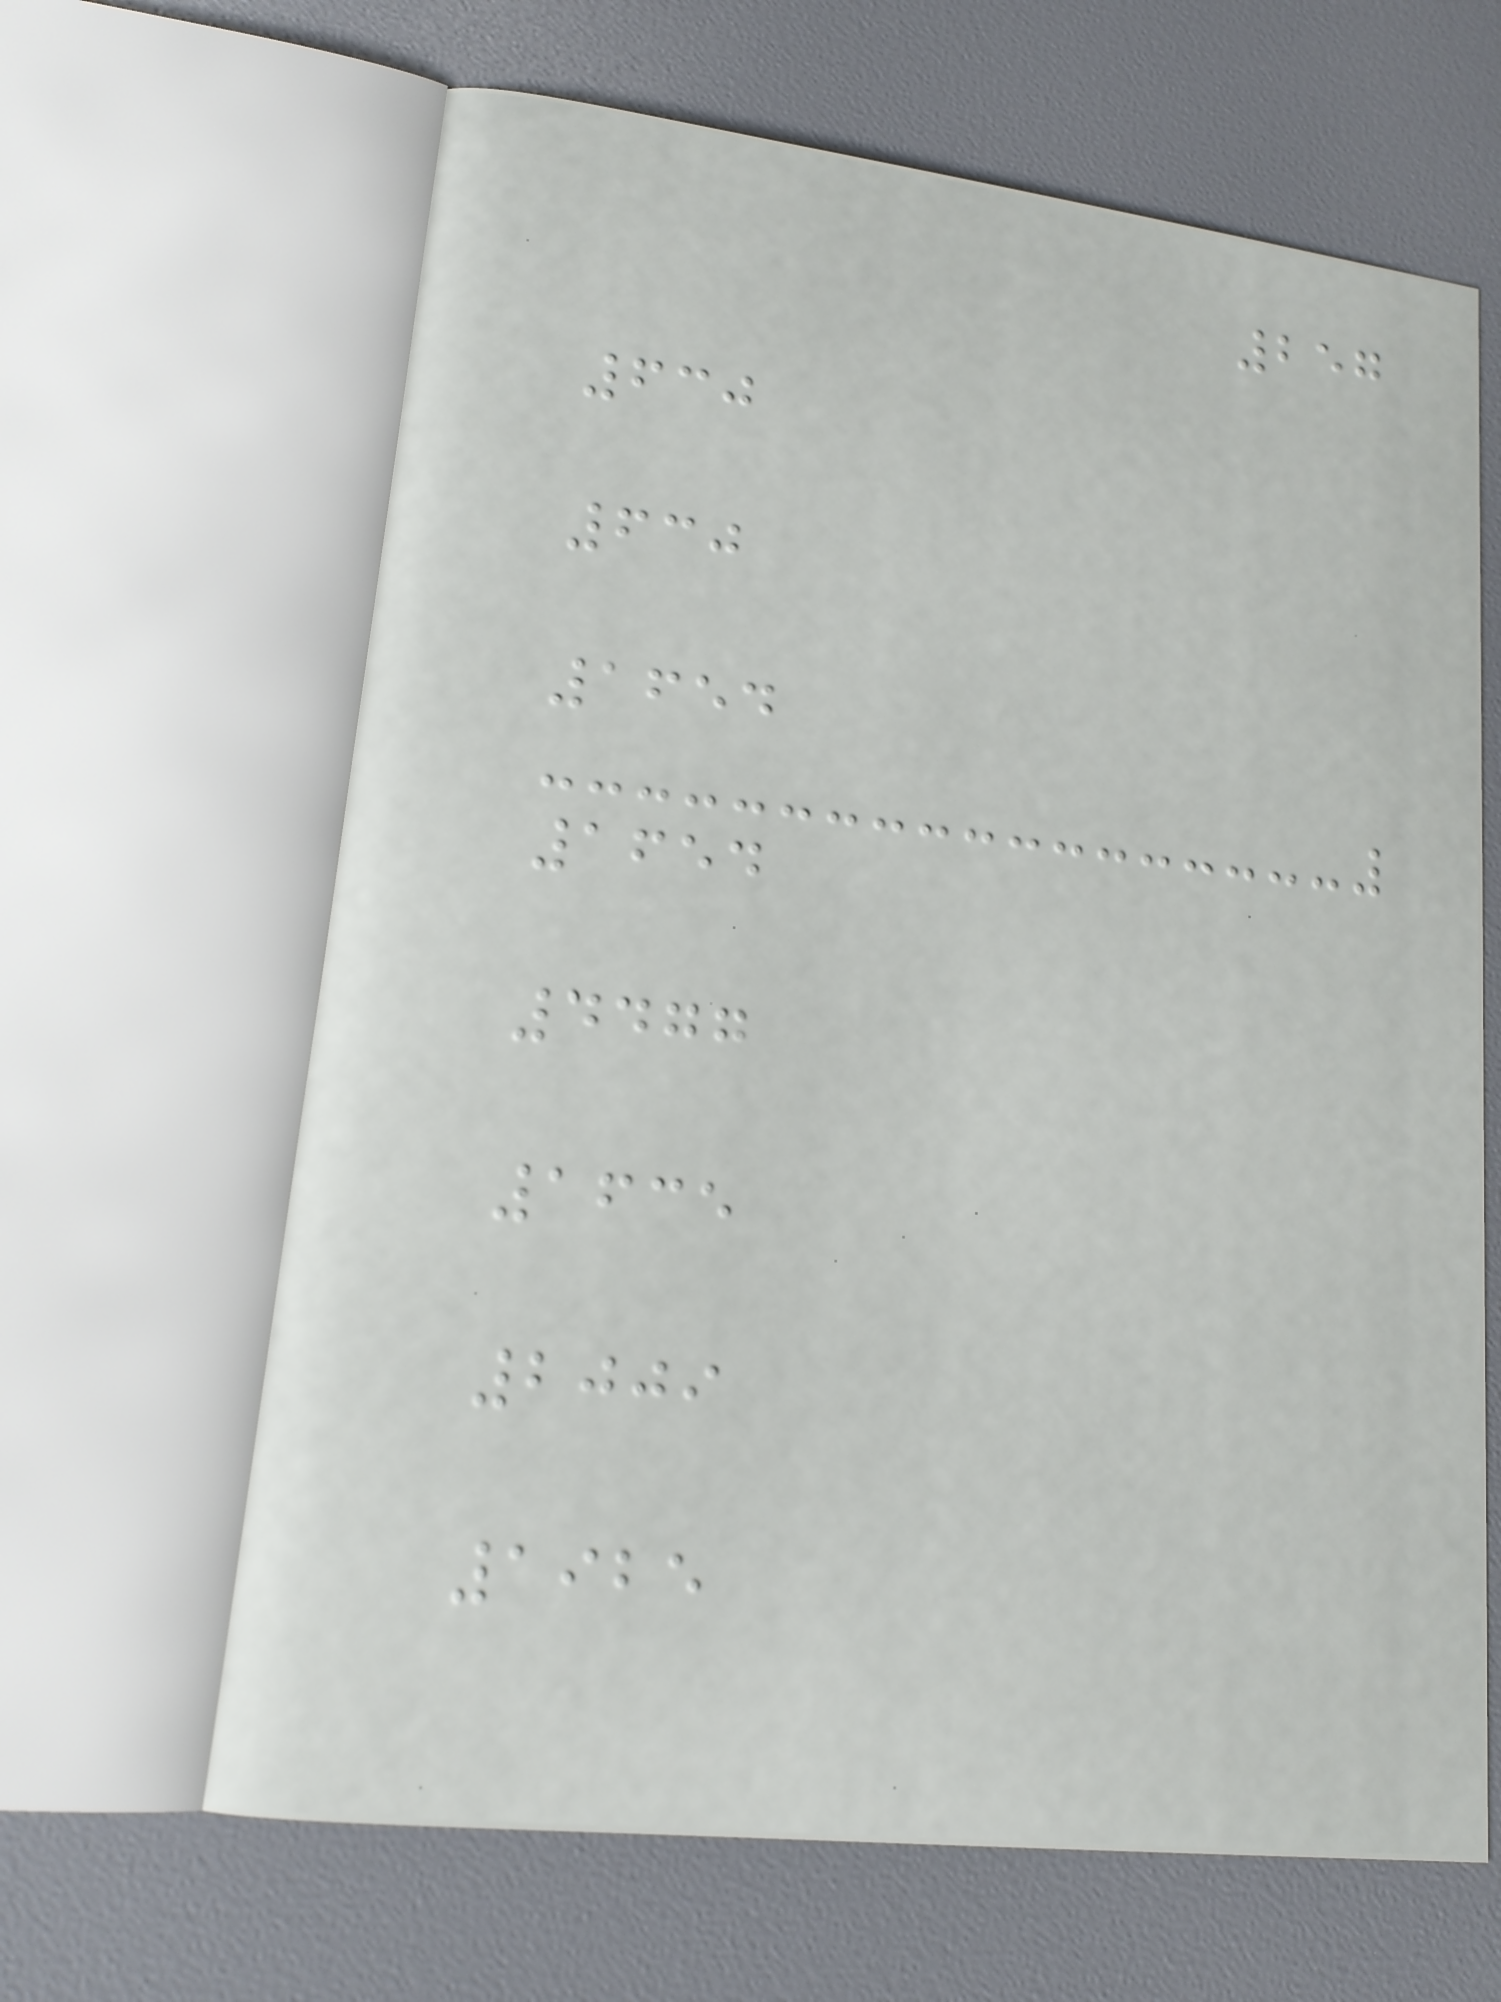257
630
630
1654
1654
4477
1635
2009
1925
